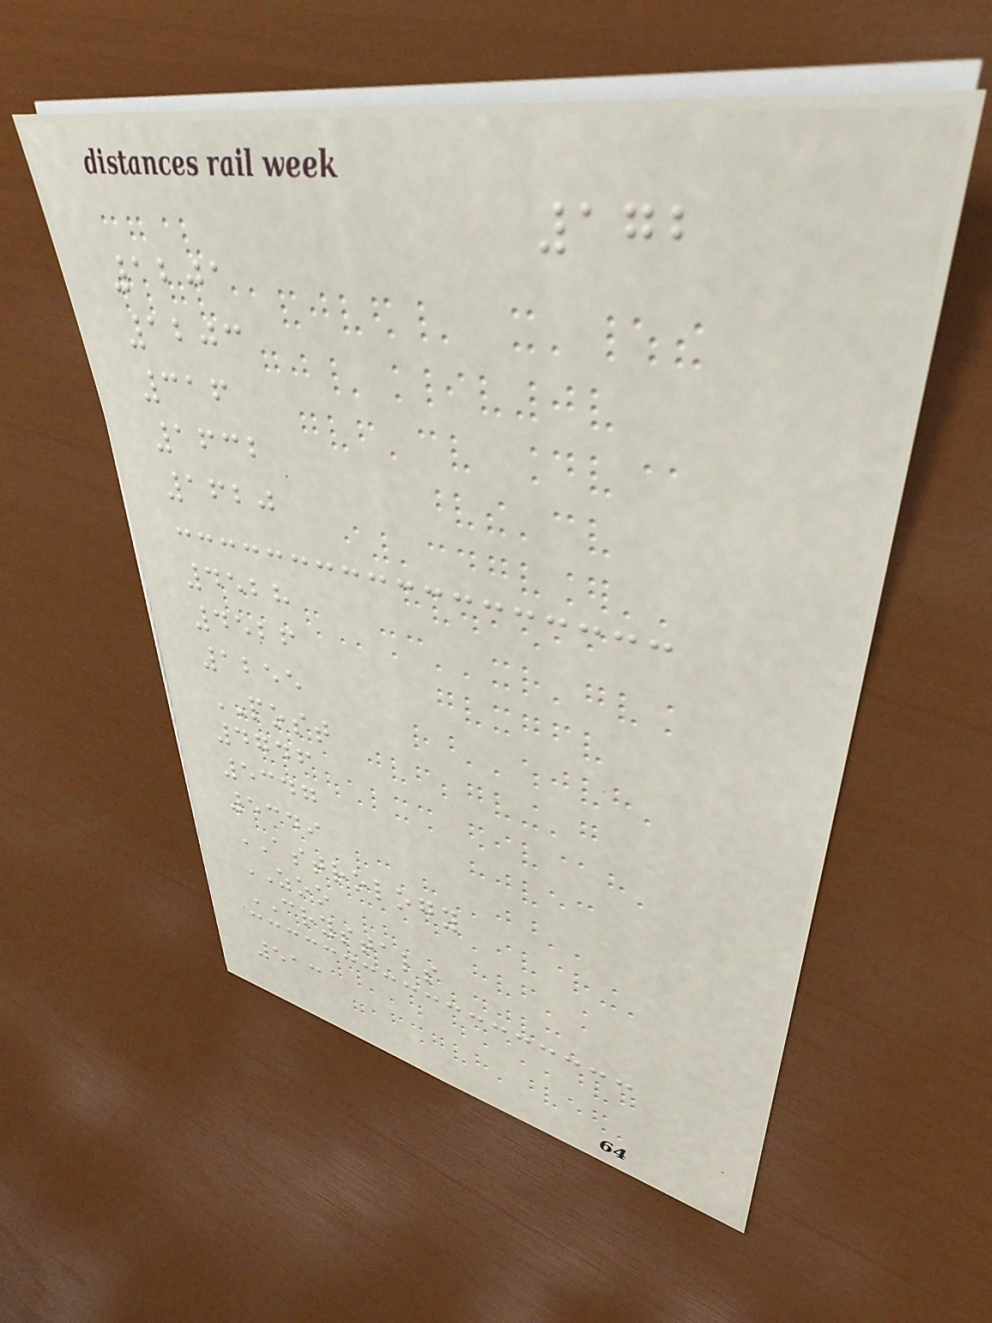172
1201
1203
316
1632
1620
4528
4526
1255
POST
4746
5347
5349
ASTROLOGY
ZOO
CRYSTALS
513
